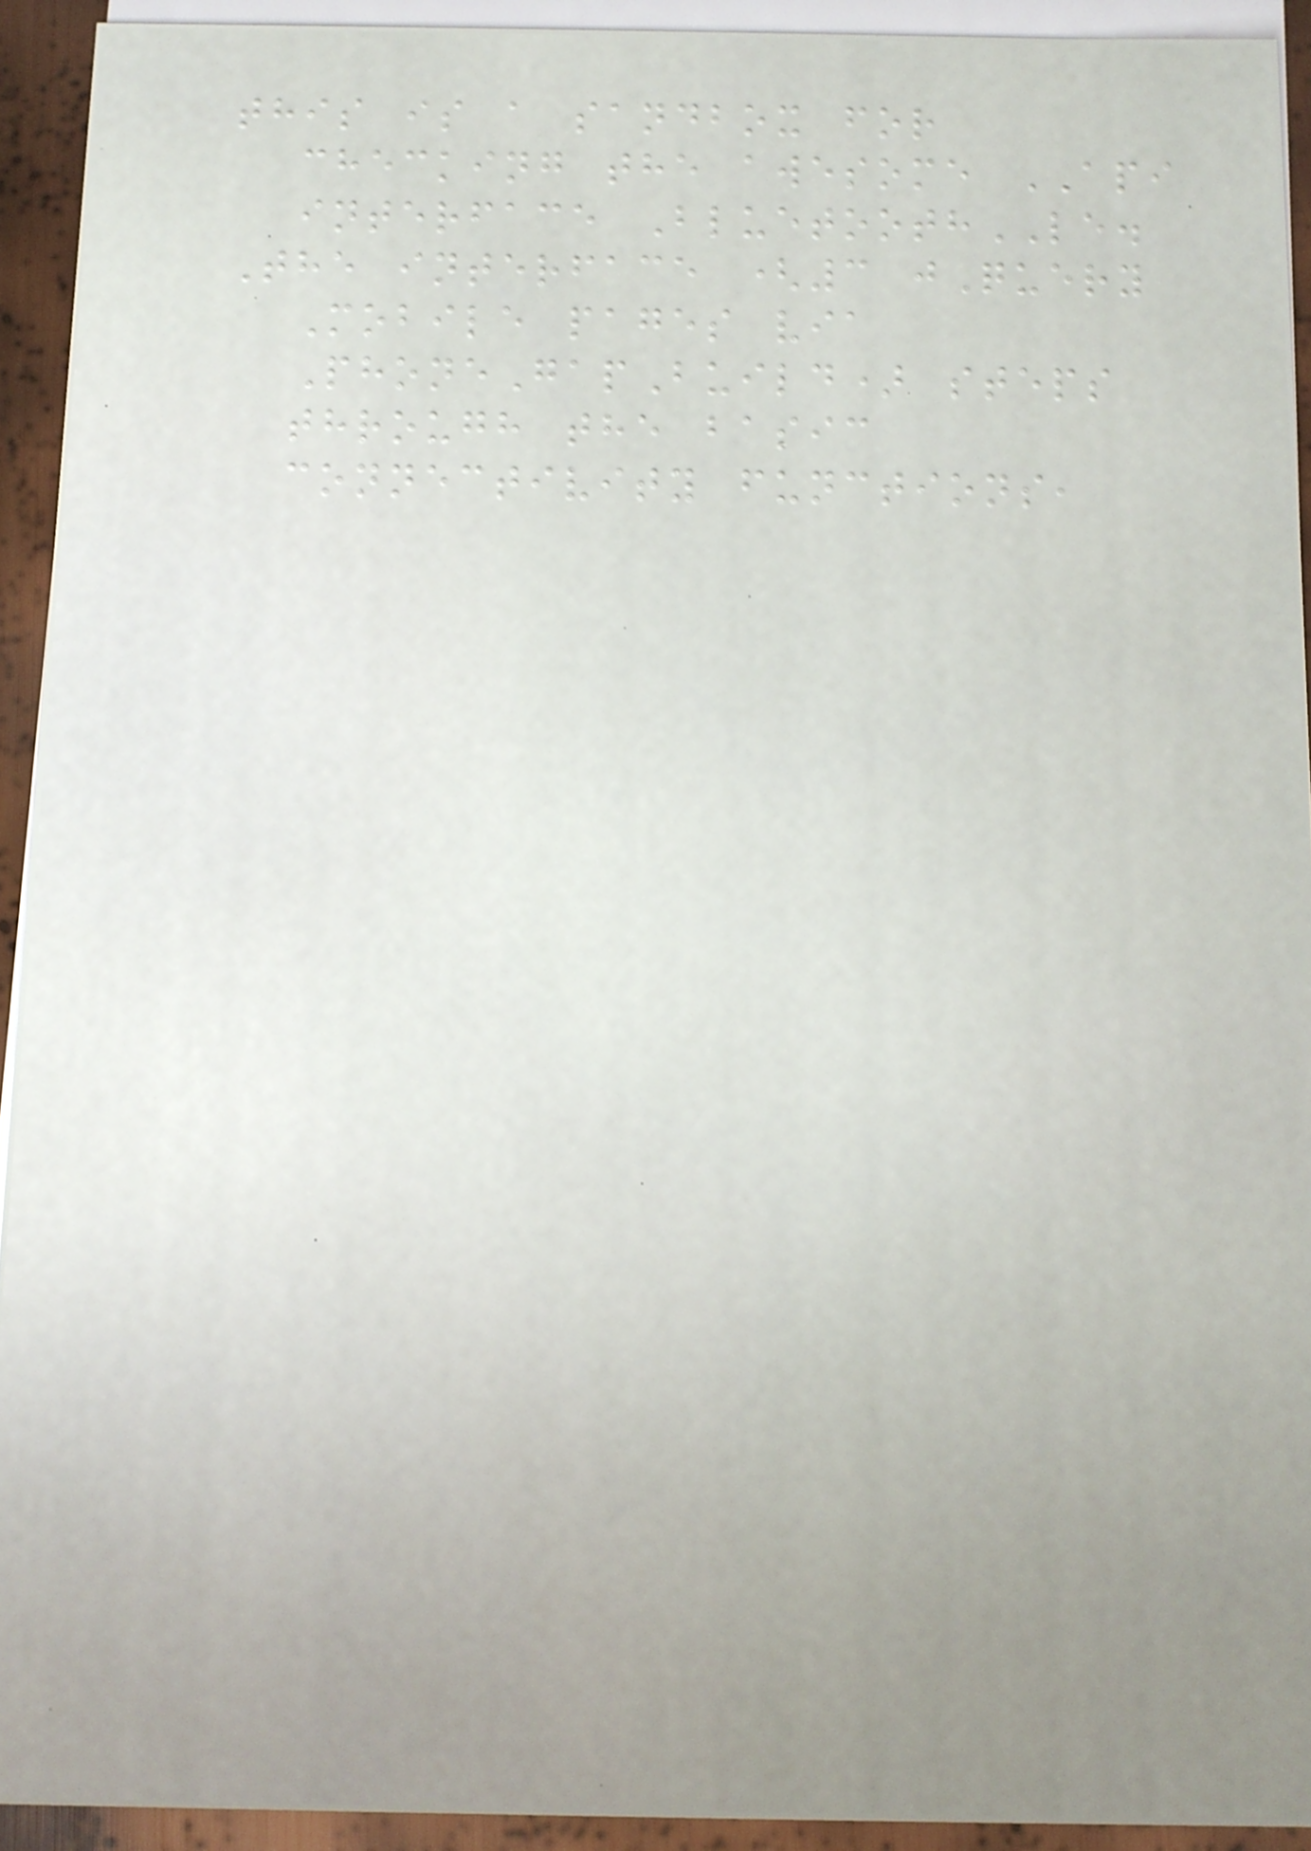this is a sandbox for
checking the awesome API
interface BluetoothLE.
The interface (3 jQuery
Mobile pages via
PhoneGapBuild) steps
through the basic
connectivity functions,
